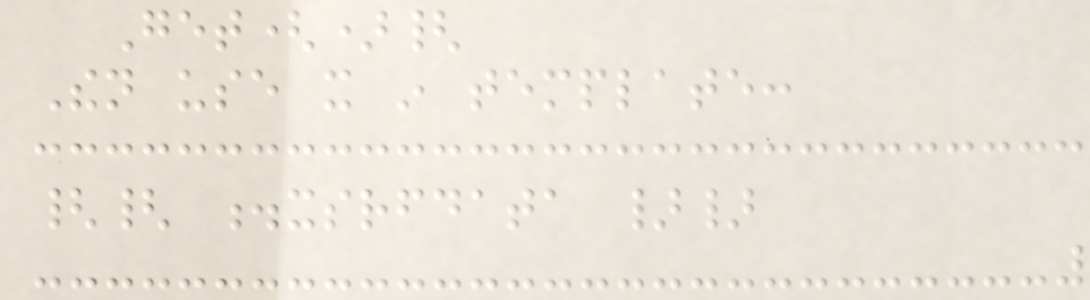Get(){
Then use it in template:
{{ .xsrfdata }}
